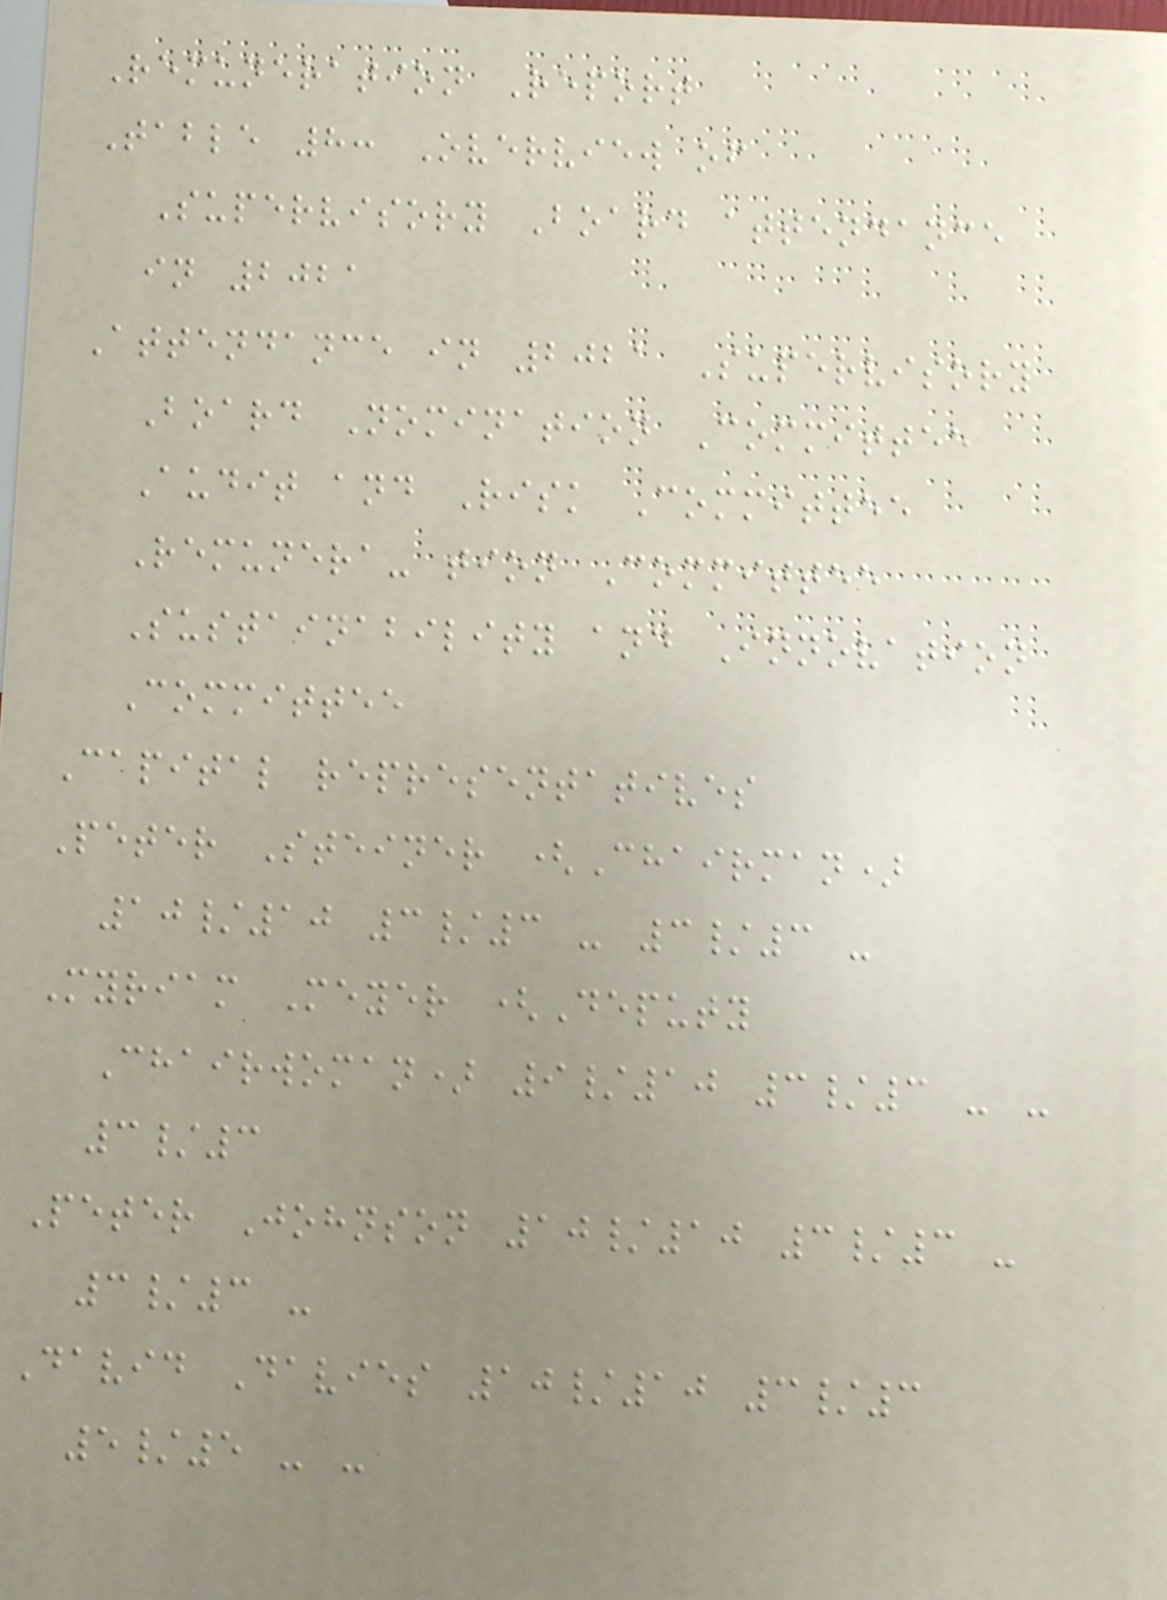Remuneration Report
Table 8: Overview of
Supervisory Board attendance
in 2021
Attendance in 2021 Supervisory
Board Nomination Committee
Audit and Risk Committee
Remunera- tion Committee
Sustainability and Innovation
Committee
Capital representatives
Peter Steiner (Chairman)
10/10 3/3 - 3/3 -
Myriam Meyer (Deputy
Chairwoman) 9/10 3/3 - -
3/3
Peter Johnson 10/10 3/3 -
3/3 -
David Davies 10/10 3/3
5/5 - -
